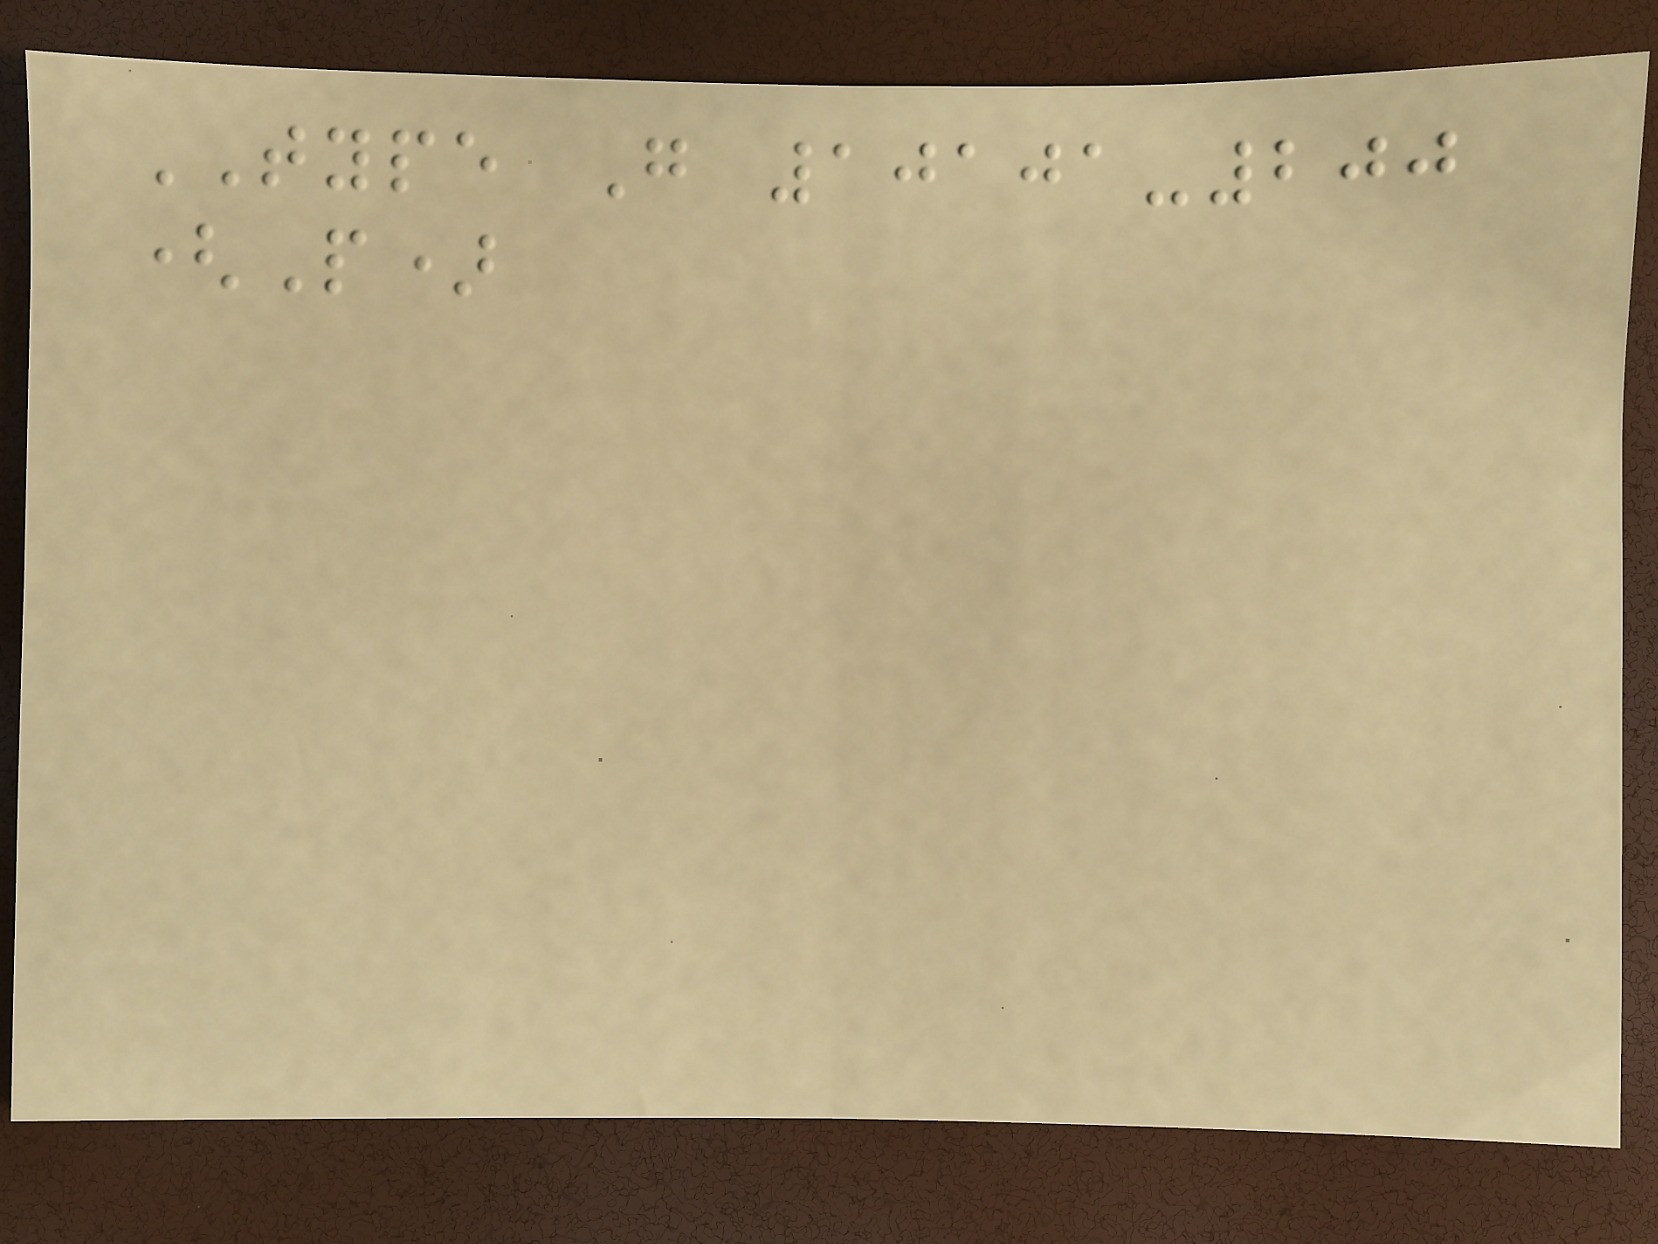TYPE G 10101-200
(P)
